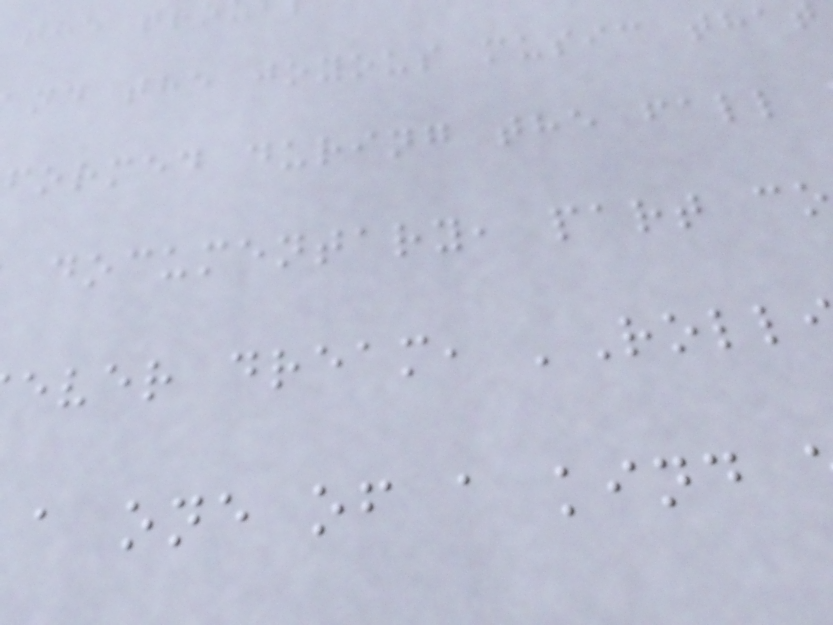nd the joyous music that
formed during the fall
documentary, part c
ever dream, 'Roll
a one of a kind
